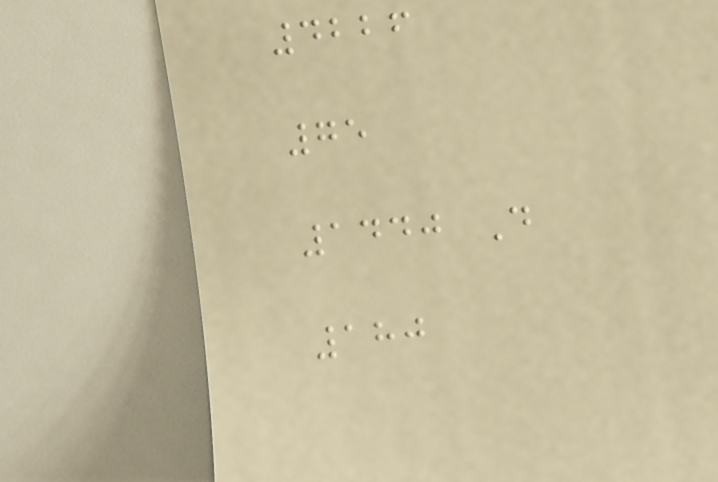4226
75
1440 D
180
